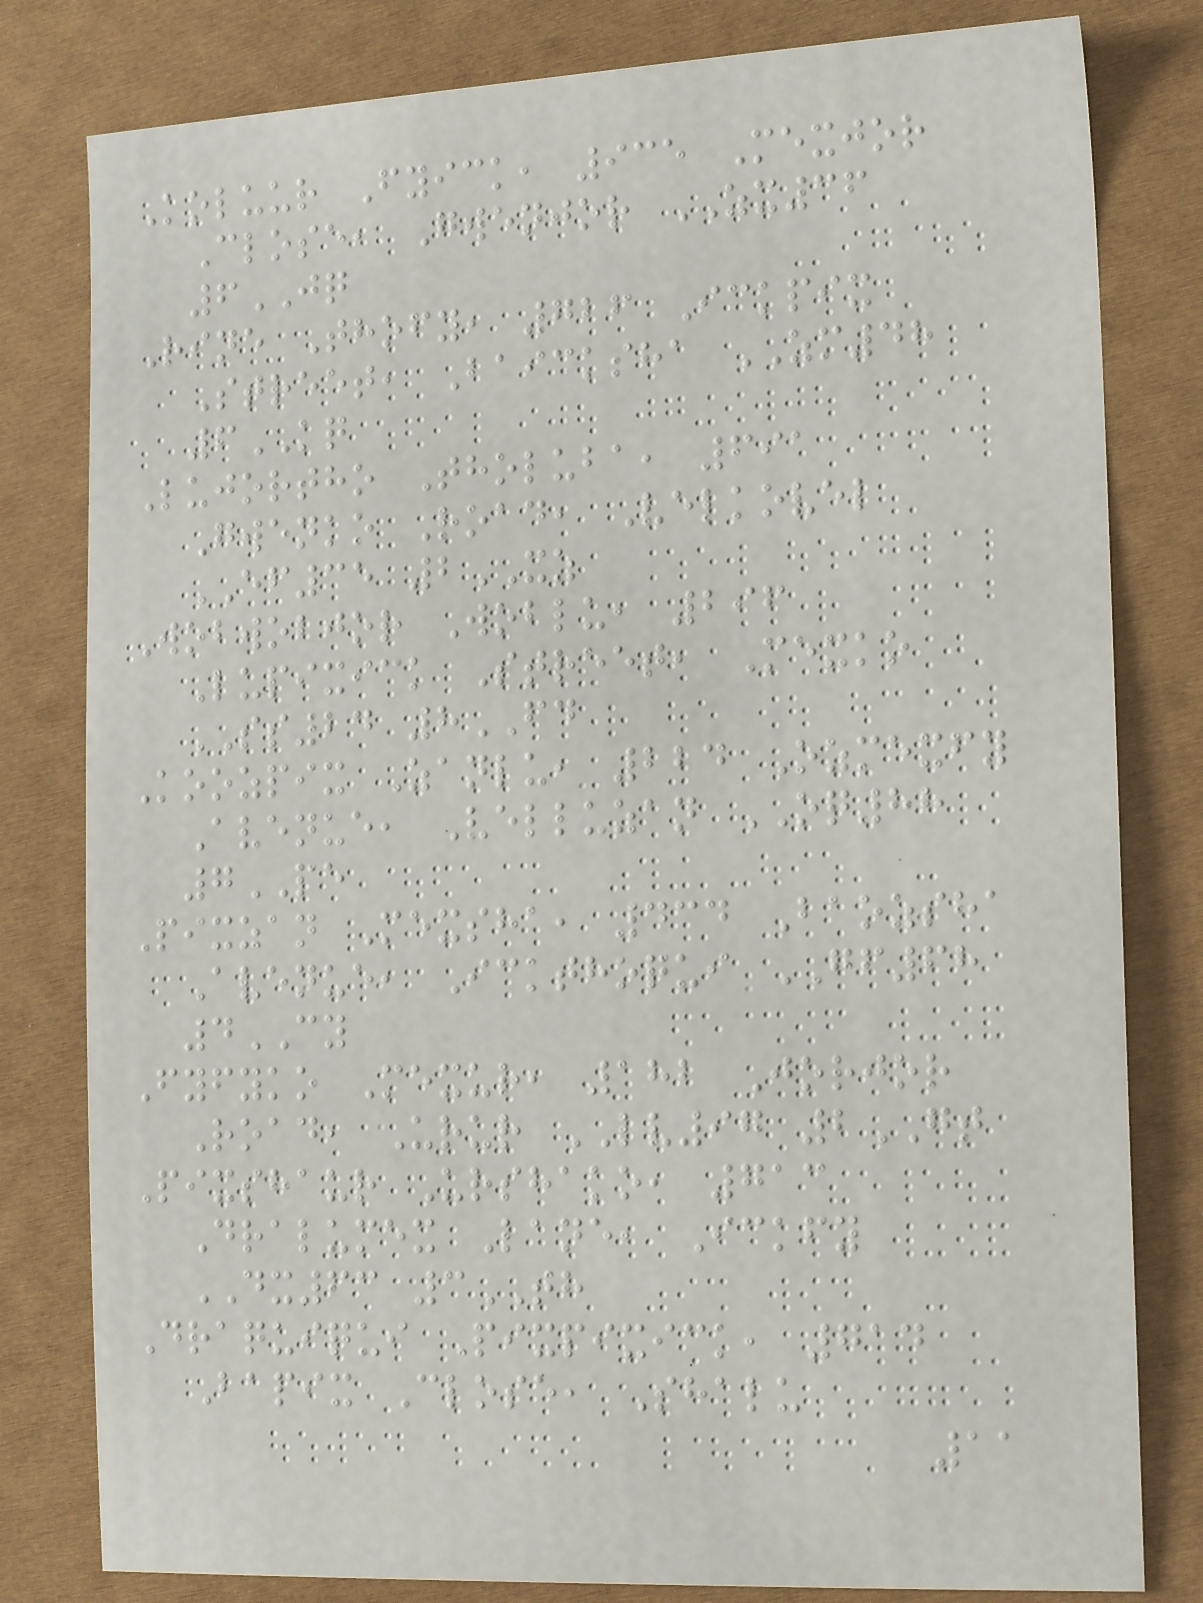Koluur Fyick, 935 Mexjor
Close, Gwenjor ZX36
6JQ
Rine Thofy, 726 Ickpix
Street, Baicksha ZM48
6KQ
Lujortho Tholuba, 691
Gwenko Road, Velkovel
EF35 2XZ
Wobwobjor Woblu, 296
Lupixick Street, Mexko
SS24 8FD
Koozpix Zanlu, 224 Ozmexfy
Avenue, Velluzan OQ88
7PE
Pixzan Mexsha, 434 Baozsha
Avenue, Ickthoqui GF68
4CY
Fyfyko Mexur, 182 Jorjor
Road, Urur LV97 2GT
Pixshaur Urshako, 713
Dralumex Lane, Ickfy
DX63 3TH
Draquiqui Pixpixick, 714
Bapix Close, Shalu
11
